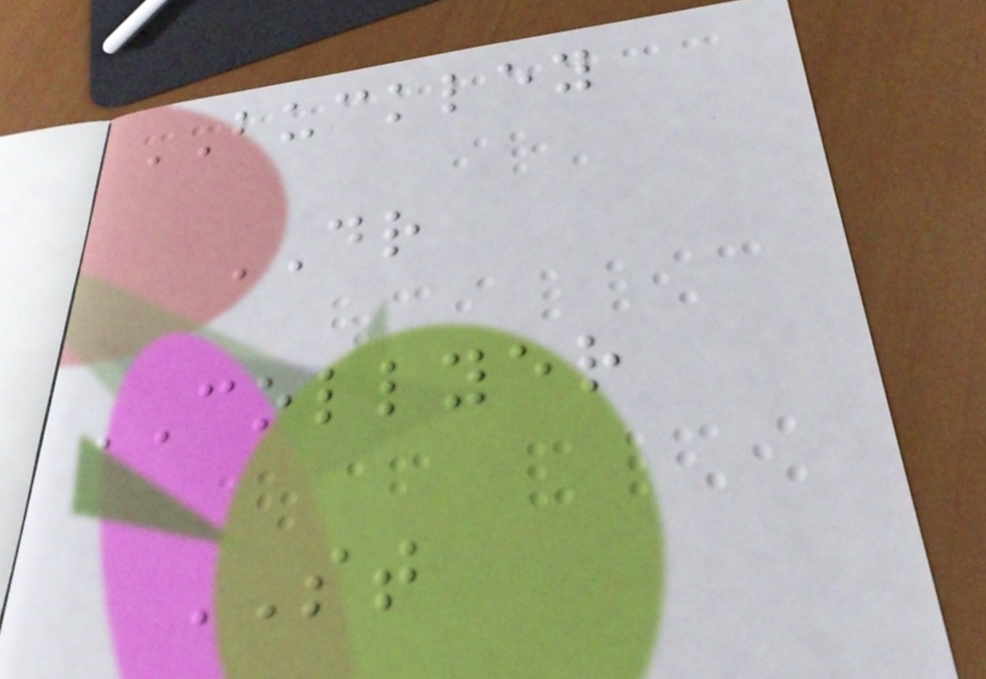BUCKLEY
DR
COLLYER
ST
